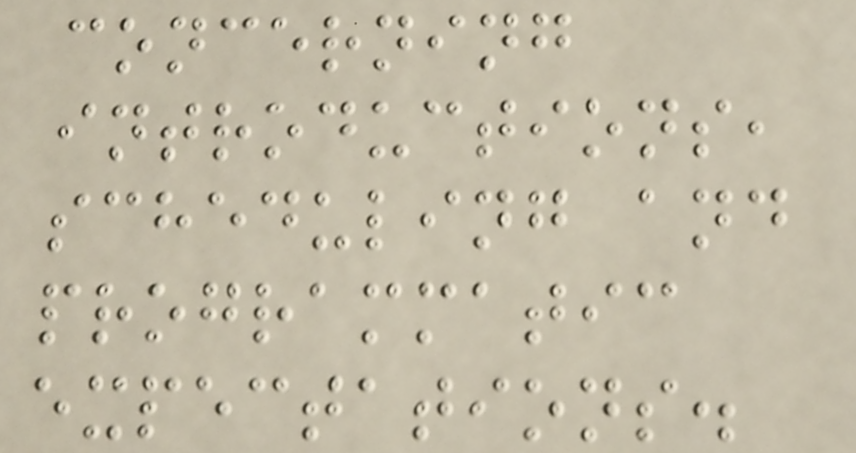concerning
introductions,
scheduling and
programmatic
expectations.
